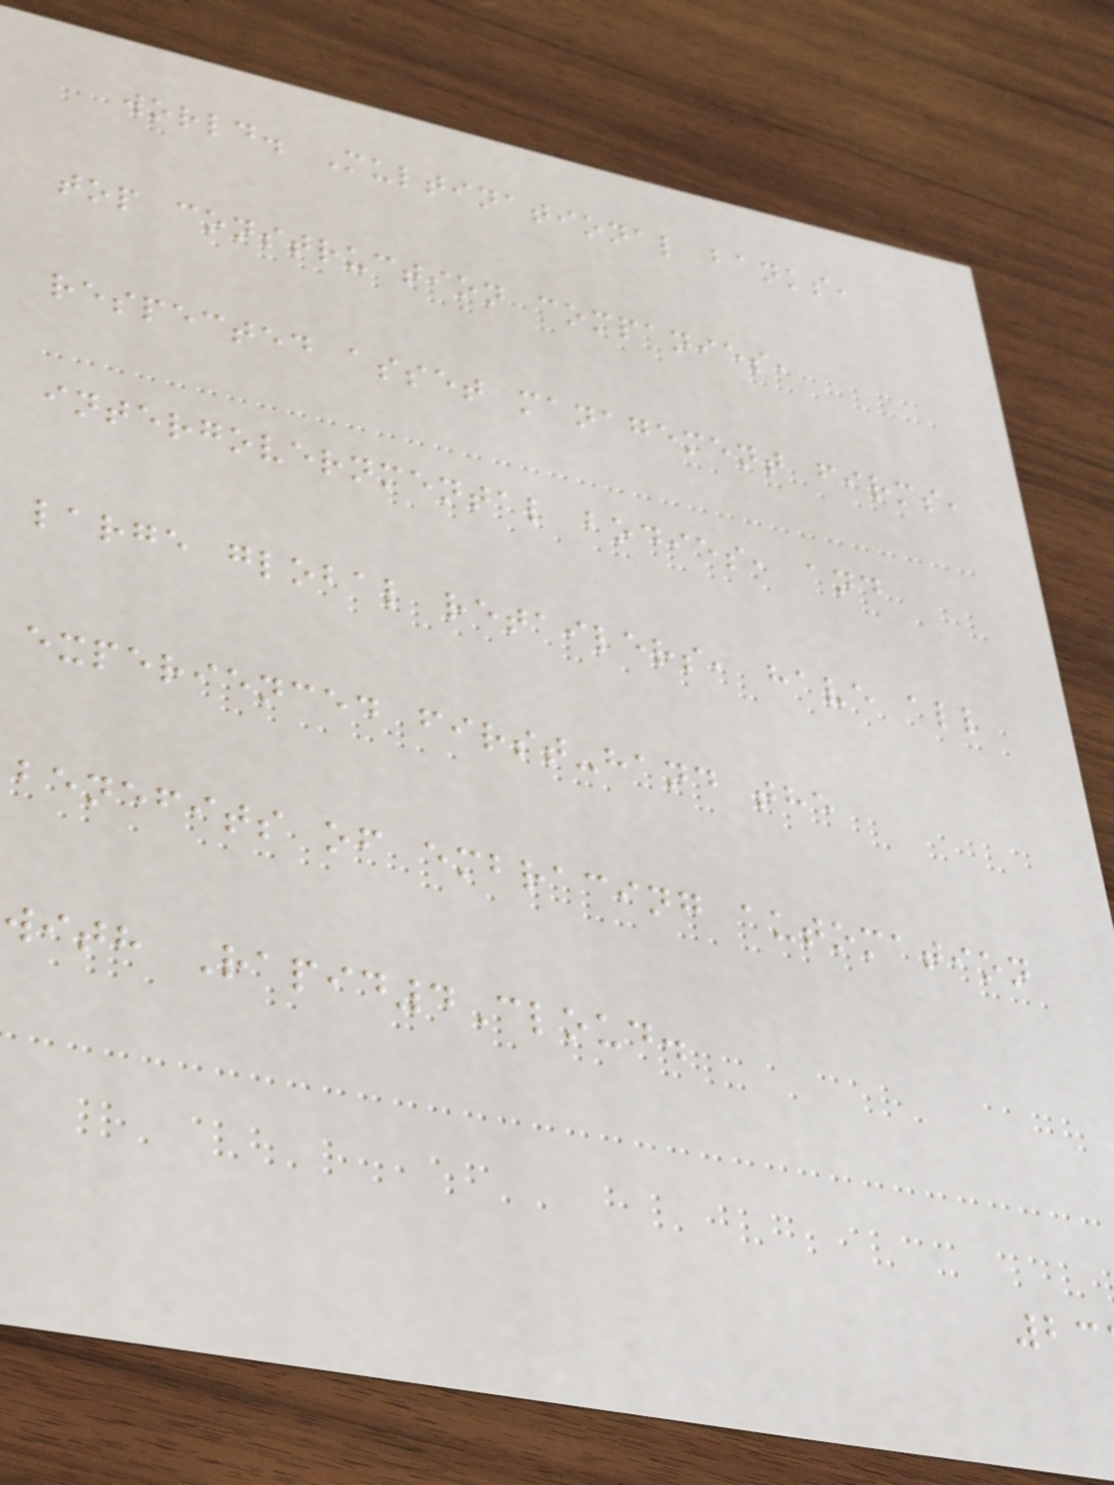world. Multinational banks,
top construction companies,
respected asset management firms,
intergovernmental bodies, and
large global retailers, have all
experienced first-hand the
benefits of embracing automation
with Rapid4Cloud.
